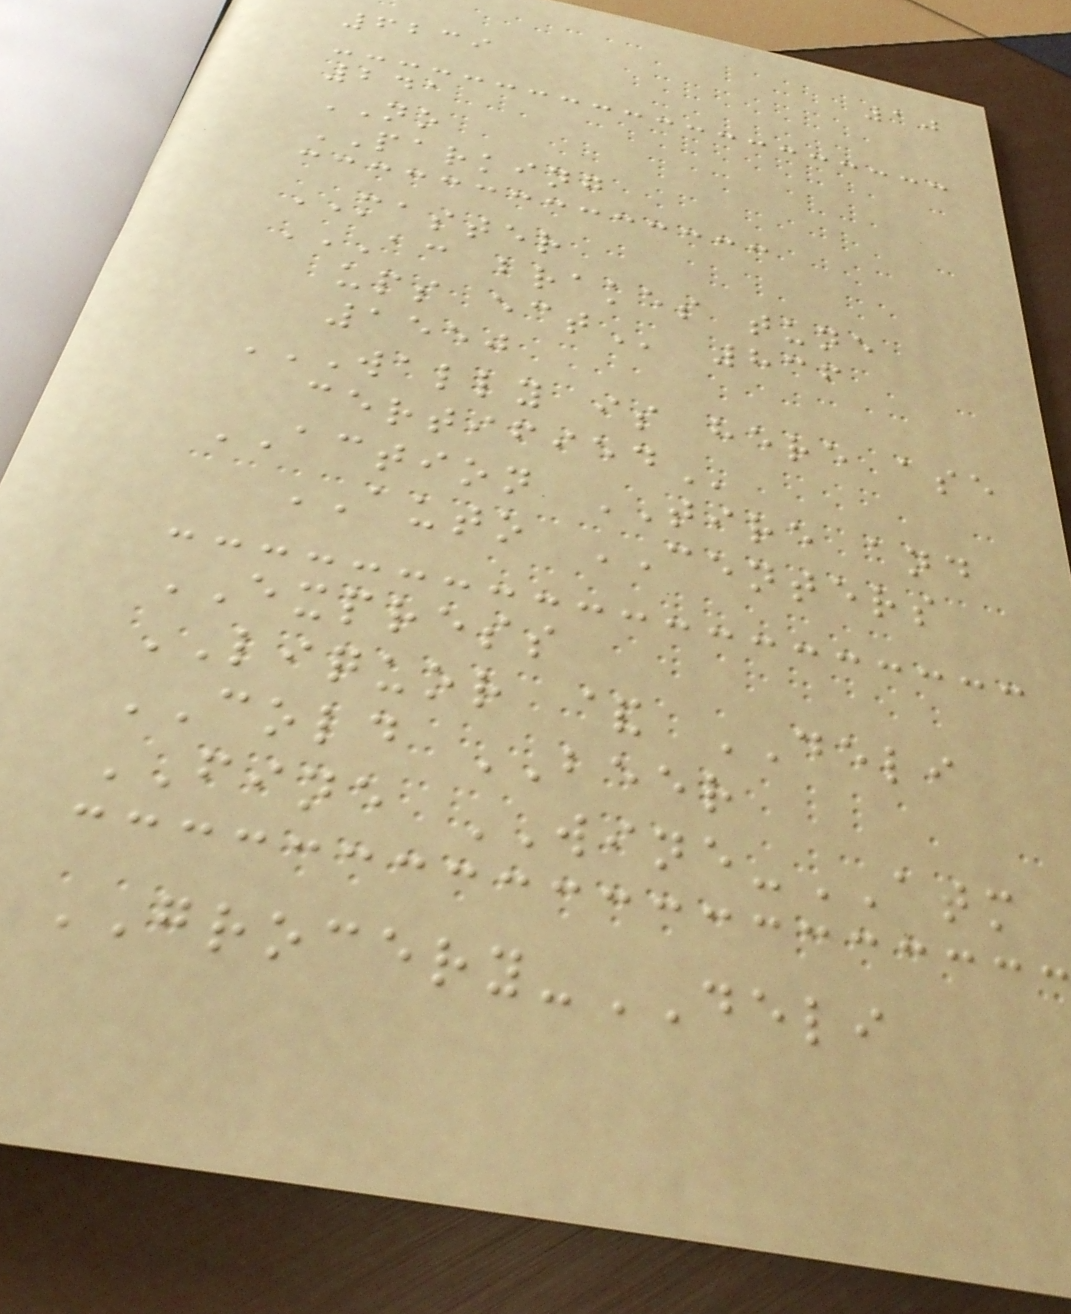10
6239
241
NO
PARKING
MASTER
AC BRAKES TUNE
UPS ECT 836
1550
WALLY IS HERE ASE
CERTIFIED
ACTION TIRE and
AUTO CENTERS
EXPRESS
LIQUOR & DELI
COLD BEER
FINE WINE-ATM
GROCERY-DELI
